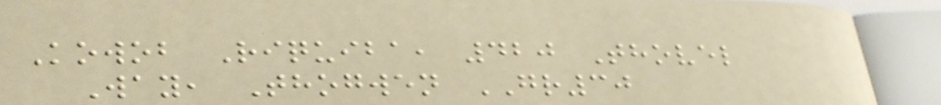Kowob Riquiba, 420 Thovel
Way, Thogwen GR30
